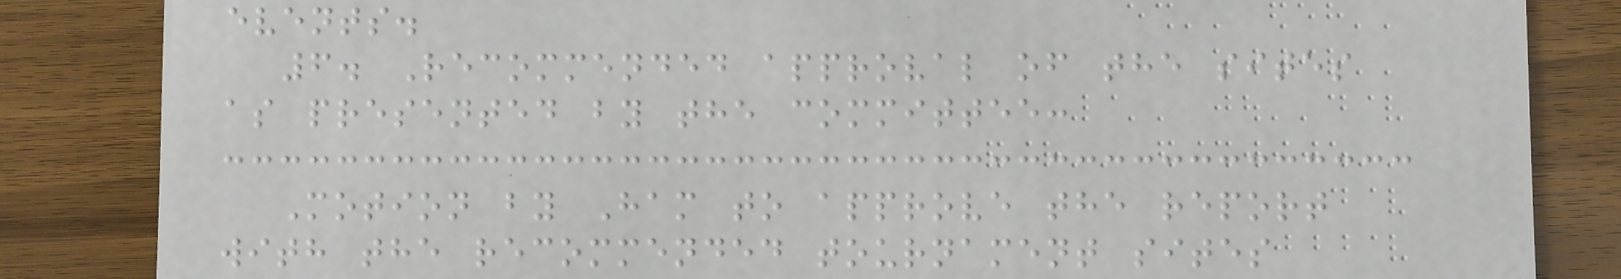events.
6. Recommended approval of the sites
as presented by the committee:
Motion by Ham to approve the report
with the recommended tournament sites
